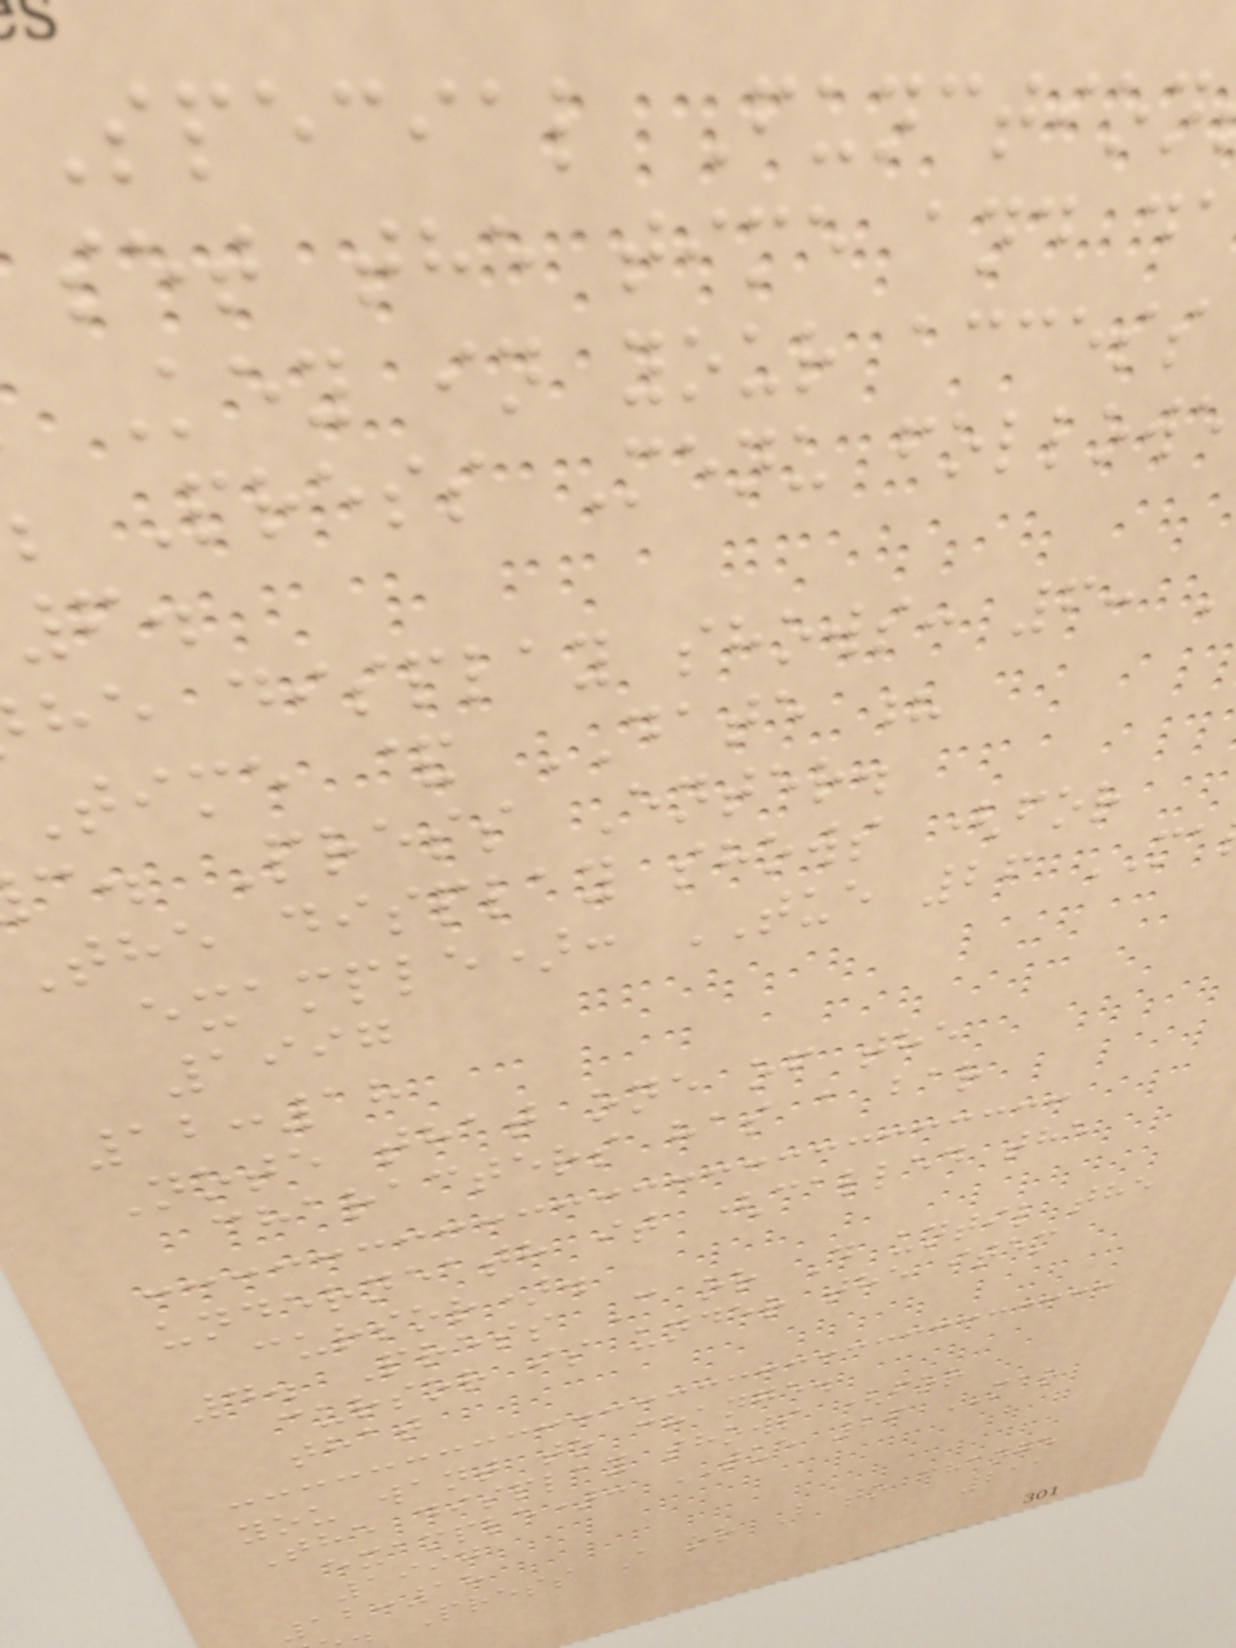Special Function
set the time and d
Key in your access
Press Menu followe
6.
he display shows: 6:
time & DATE ?
c. Press Enter.
The display shows (for
example): TUE 26 MA
1997
12:18
Note that one of the
characters has a bar
underneath it (called the
cursor).
4. Press C or D until the
cursor is under the item
that
you want to change.
The display shows (for
example): TUE 26 MAR
1997
12:18
Press A or B to change
211
